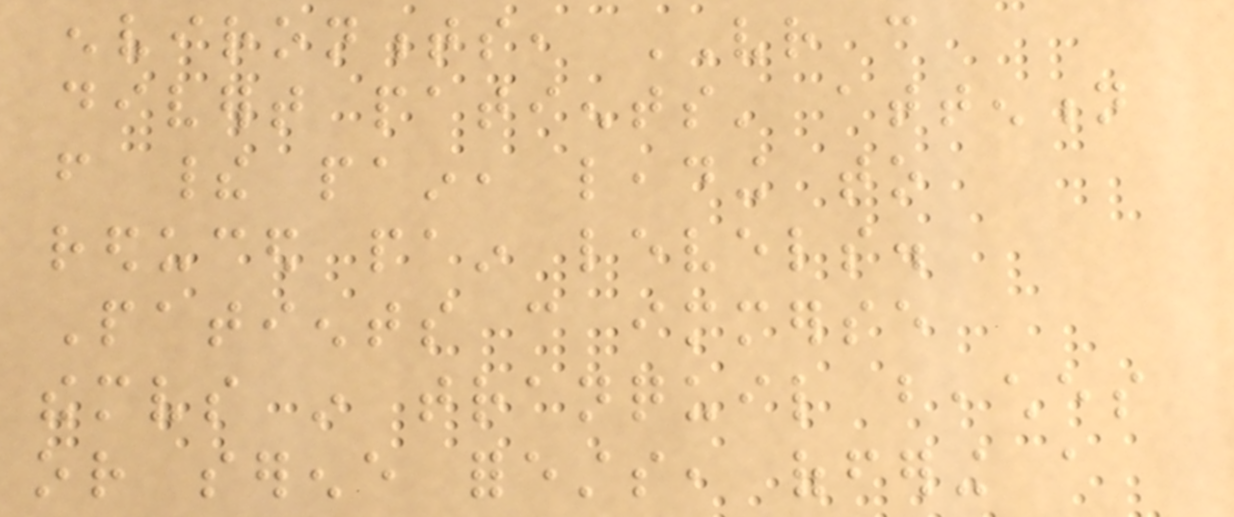environments, VR can
divert patients' attention
from their pain, leading to
reduced pain levels.
Patients can immerse
themselves in tranquil beaches
or serene forests, offering a
